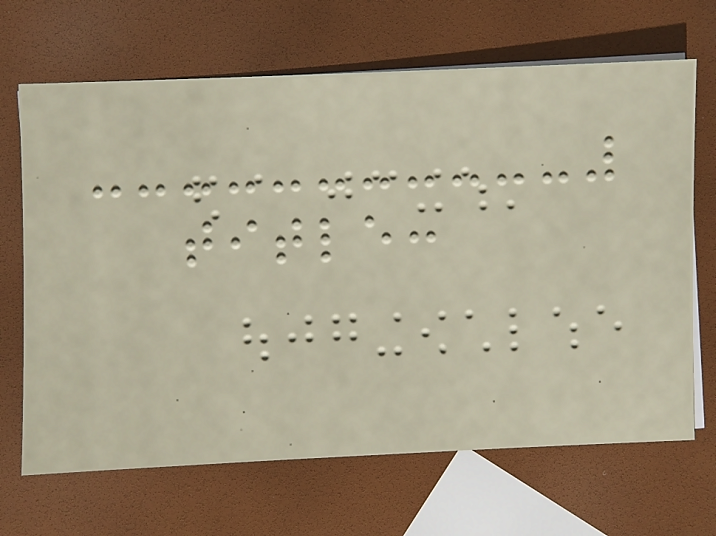title:
